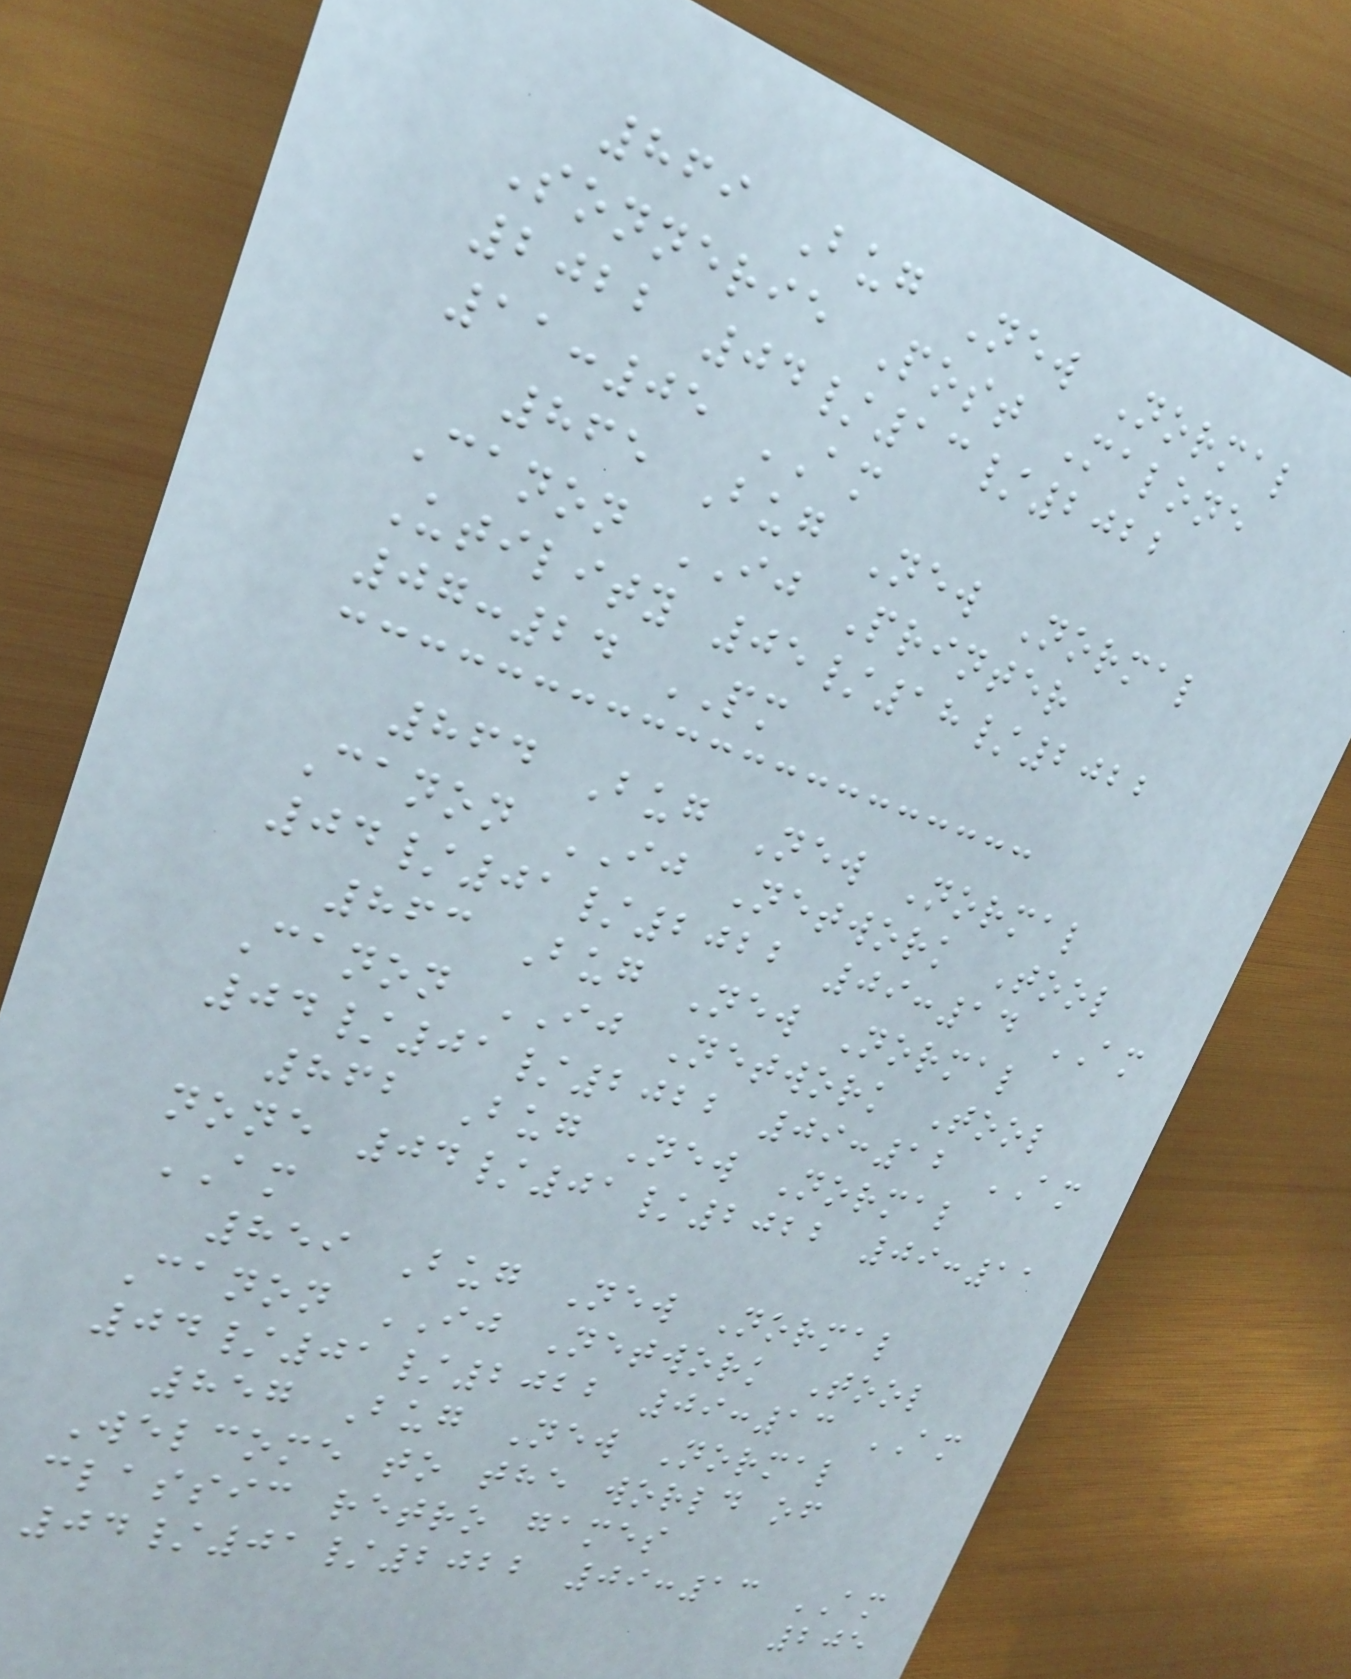869 Bug New Normal
Sonnerie Post Malone
2022 04/13/2022
11:05 AM
865 Bug New Normal
Canon IJ Printer
Utility 05/18/2022
07:24 PM
864 Bug New Normal
Canon IJ Network Tool
04/01/2022 09:14 AM
863 Bug New Normal
Canon IJ Network Tool
04/01/2022 09:12 AM
862 Bug New Normal
none 04/01/2022 09:11
AM
859 Bug New Normal
Canon IJ Network Tool
04/01/2022 09:13 AM
857 Bug New Normal
Welcome to the world of
classic retro games
04/01/2022 09:13 AM
205
